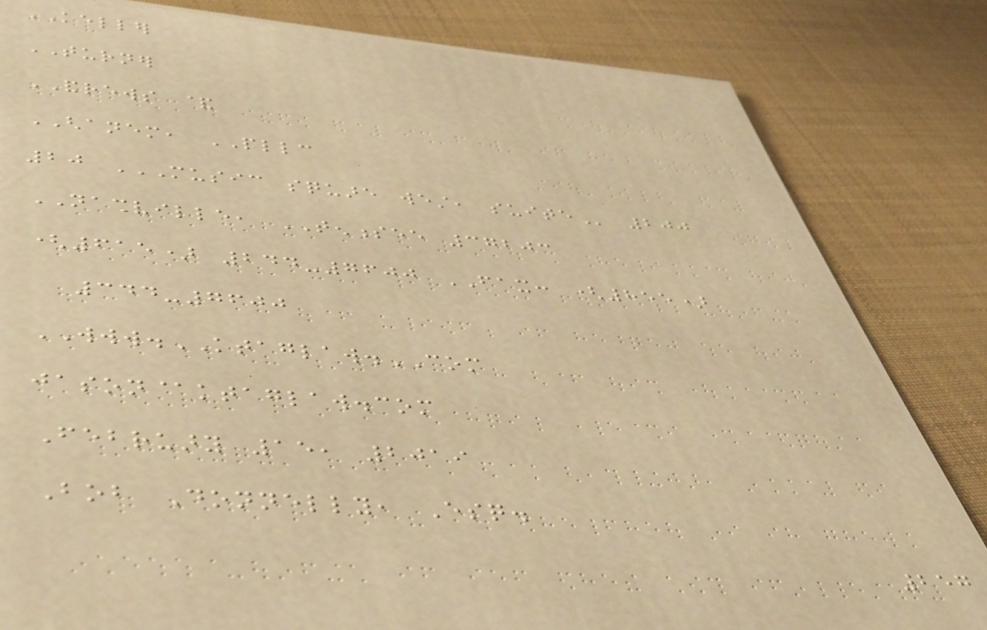KELLER
TURNER
ANDREWS &
GHANEM, PLLC
20 MUSIC SQUARE WEST, SUITE 200
NASHVILLE, TENNESSEE 37203
(615) 244-7600 FAX: (855)
344-7600
WWW.KTAGLAW.COM
jason@ktaglaw.com
February 15, 2019
Bob Donnelly, Esq.
257
